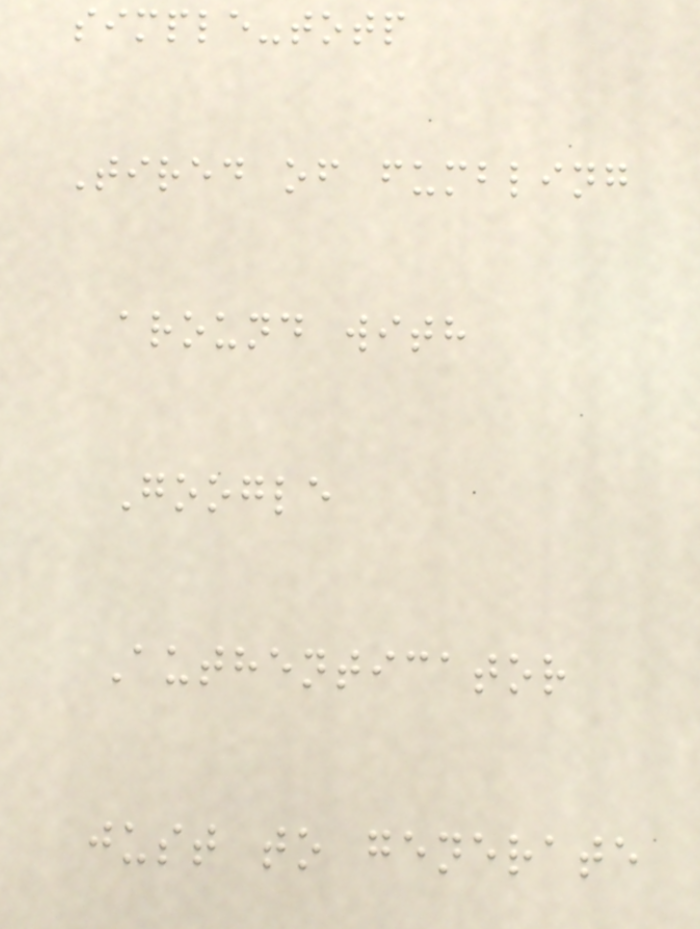simple-totp
Tired of fumbling
around with
Google
Authenticator
just to generate
